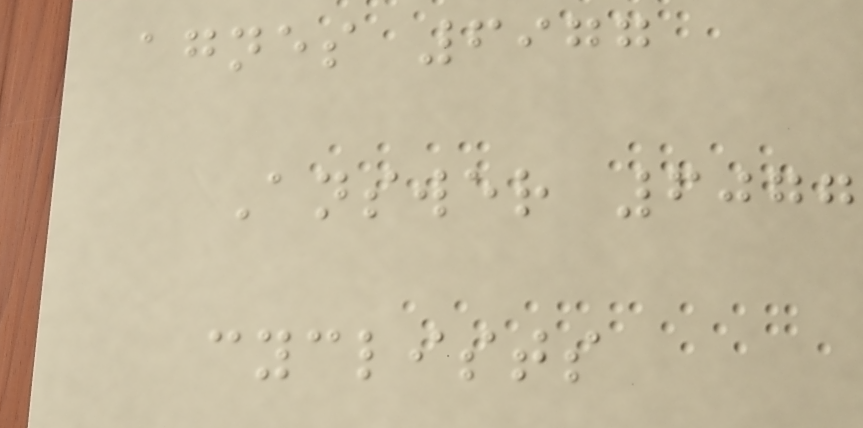agnes 6977
Answer 6077
cyclists
